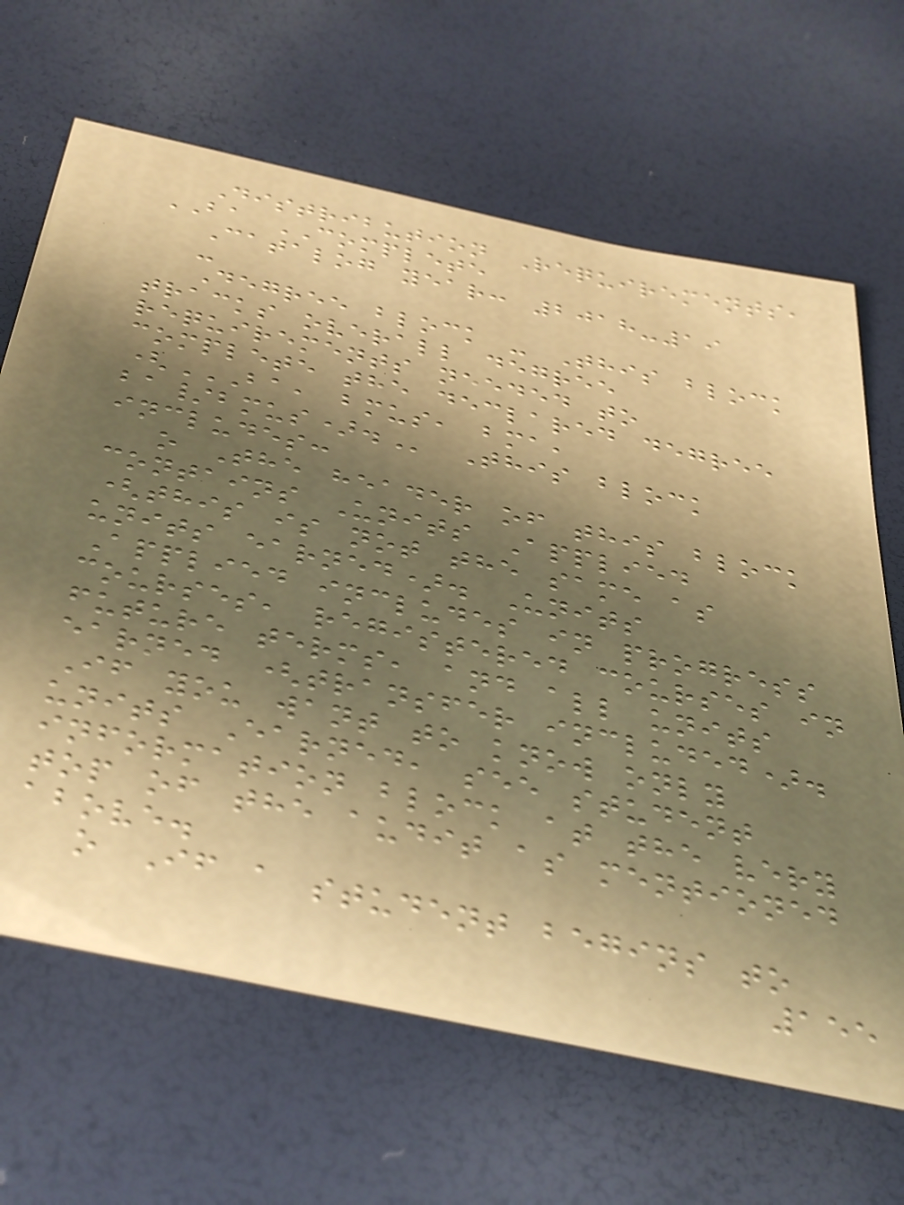Distribution Requirements,
BA COMPLETE
Catalog year: 2018-19
-
Degree block - This block
tracks overall degree
requirements needed to
complete the declared degree
(BA, BMUS, BMA,
BA/BMUS). This block
includes:
o The header of this block
contains Units Applied
(this is not the same as
units earned). Units
Applied includes in progress
courses, registered courses in
future terms, and all units
earned (transfer included).
If you want to know only
units Earned, see student
information block at the very
top of the audit as mentioned
above.
o If a student begins to
155
